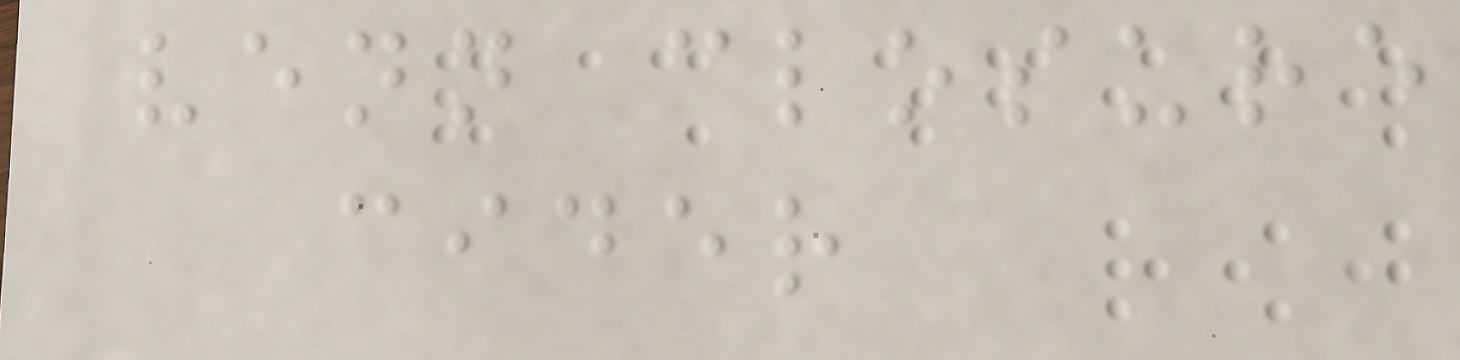venn closure
cider
